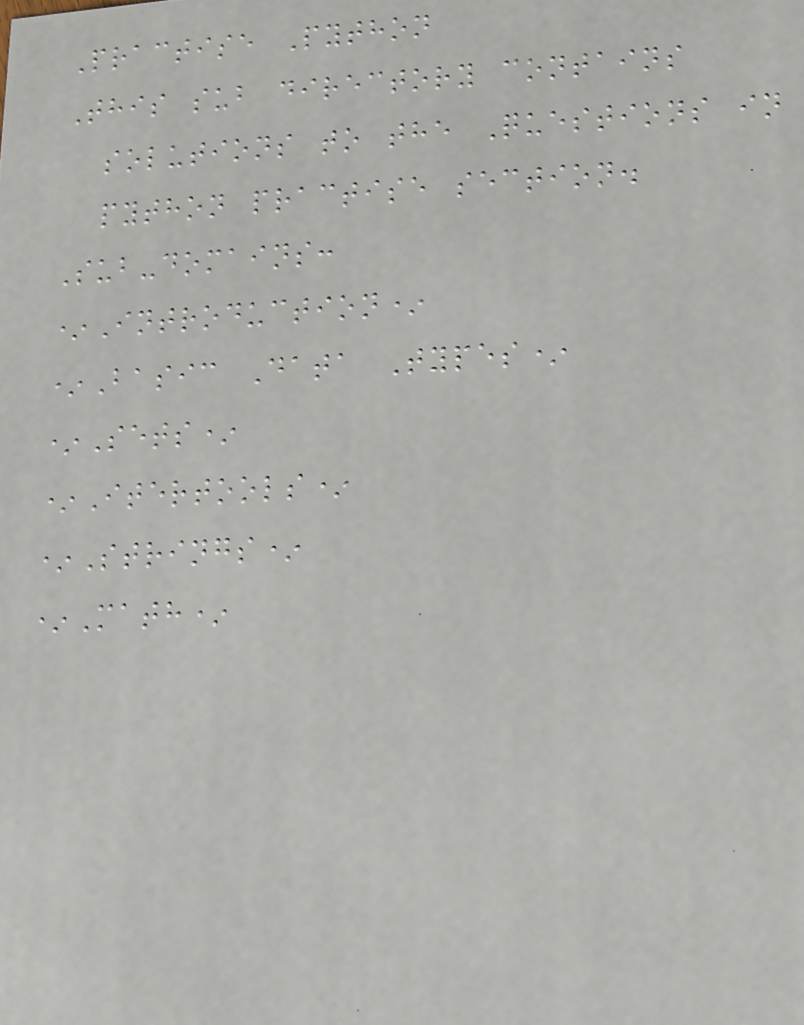Practise Python
This sub directory contains
solutions to the Questions in
python practise section.
Sub-domains:
*Introduction*
*Basic Data Types*
*Sets*
*Itertools*
*Strings*
*Math*
